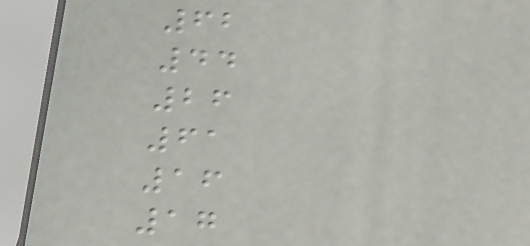62
44
26
61
16
17
